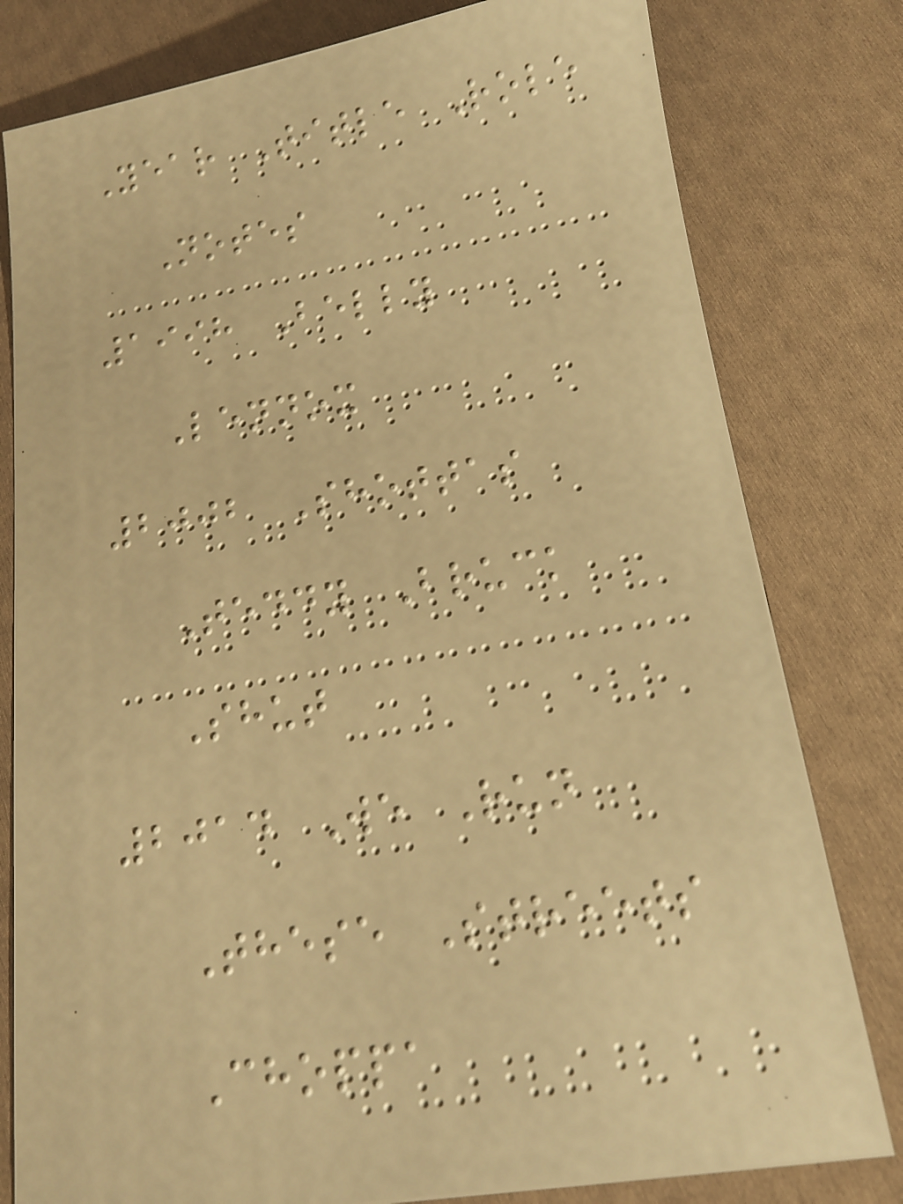Year Title Role
Notes
1998 Belly
Lennox
2002 Shottas
Teddy Bruck
Shut
2014 We Run
These Streets
Choppa
